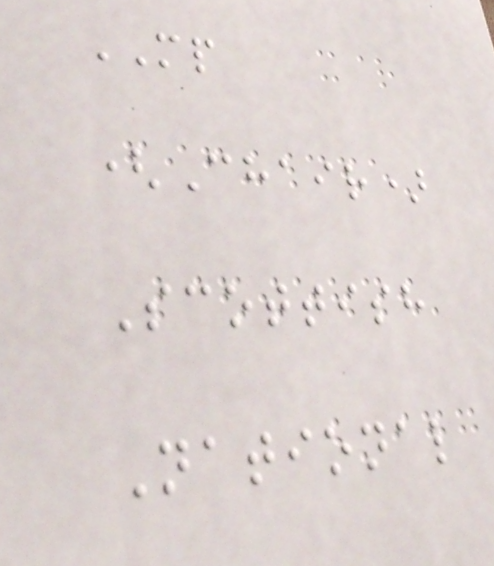MP
(Chair)
Scottish
National
